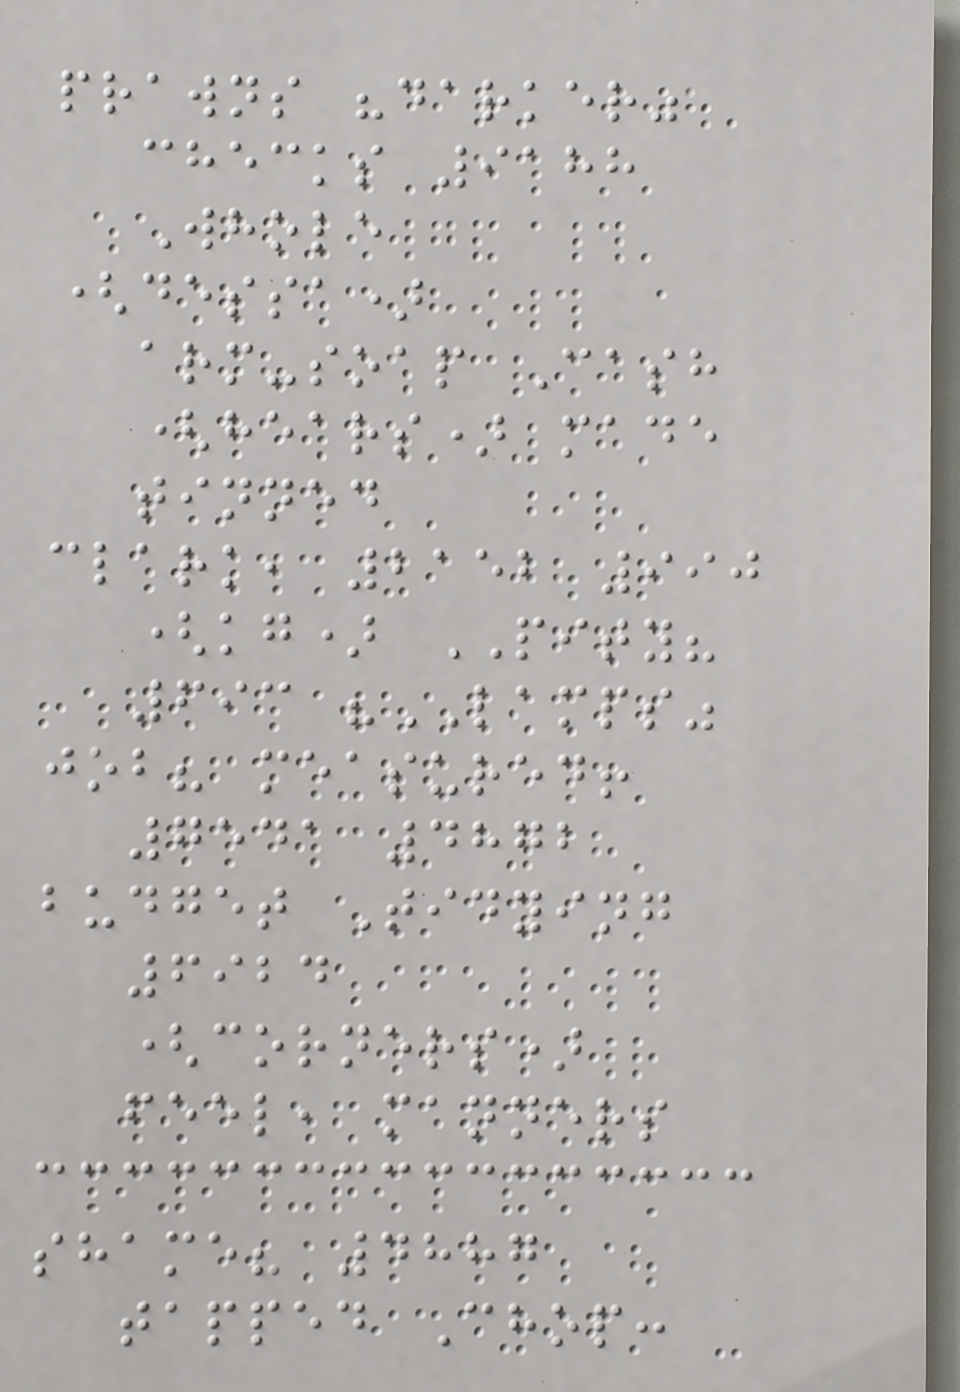prawns "darker"
checks 9188
Whole
(dessa)
arm-soap Cash
(hears) made
tinned
clark, 2152 990
(kg) PITY?
693 "LAMPS"
job? measured!
7541 4872
budget Tidying
6924
(corners)
feel, manners
shame? 4887
tapped Chop:
